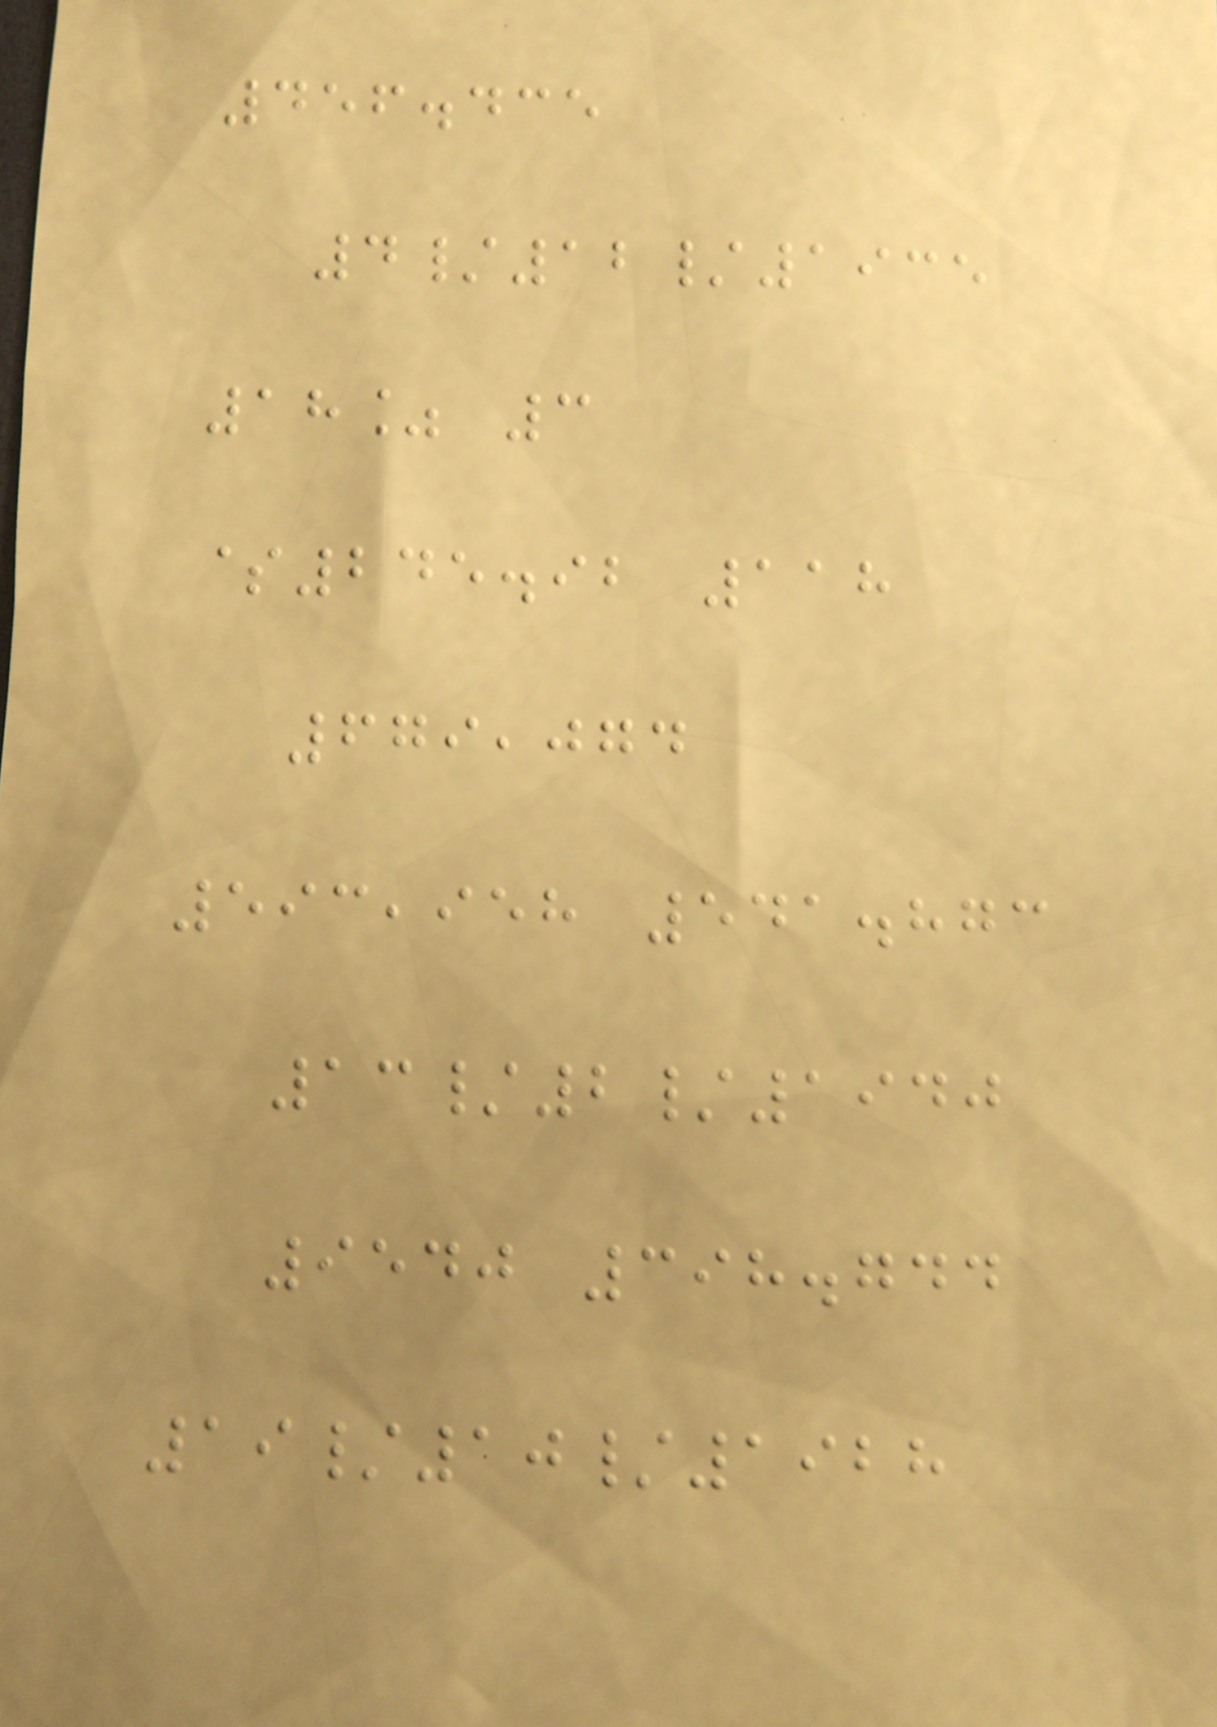456.435
4/12/1935
18% 3
$245.92 118
679,074
593,958 541.873
13/2/1940
9540 398.744
19/10/1928
